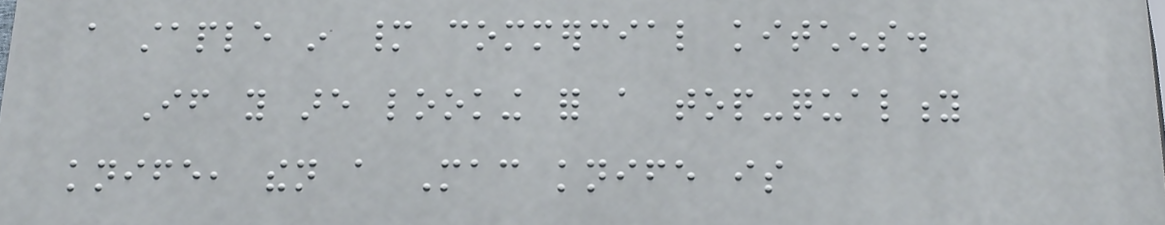a staple in many commercial kitchens.
If you are looking for a top-quality
knife, then a Mac knife is
